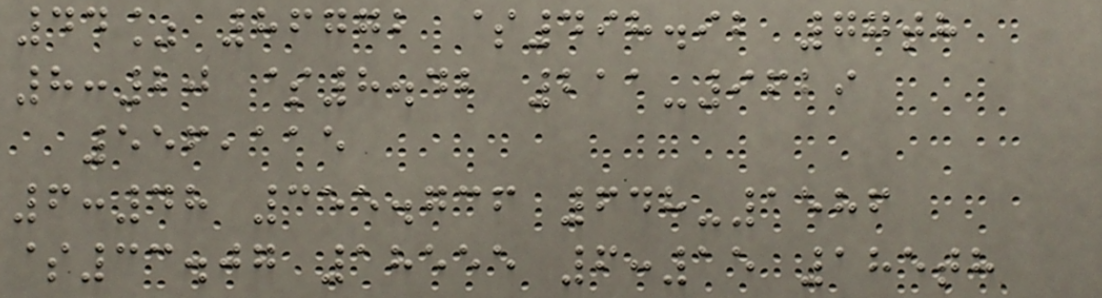44% 86772 $498.92 77th
8:20 $8.42 211-9629
556,115
6:48 355.736 648-1586
$33.07 18555 6:15 185th
